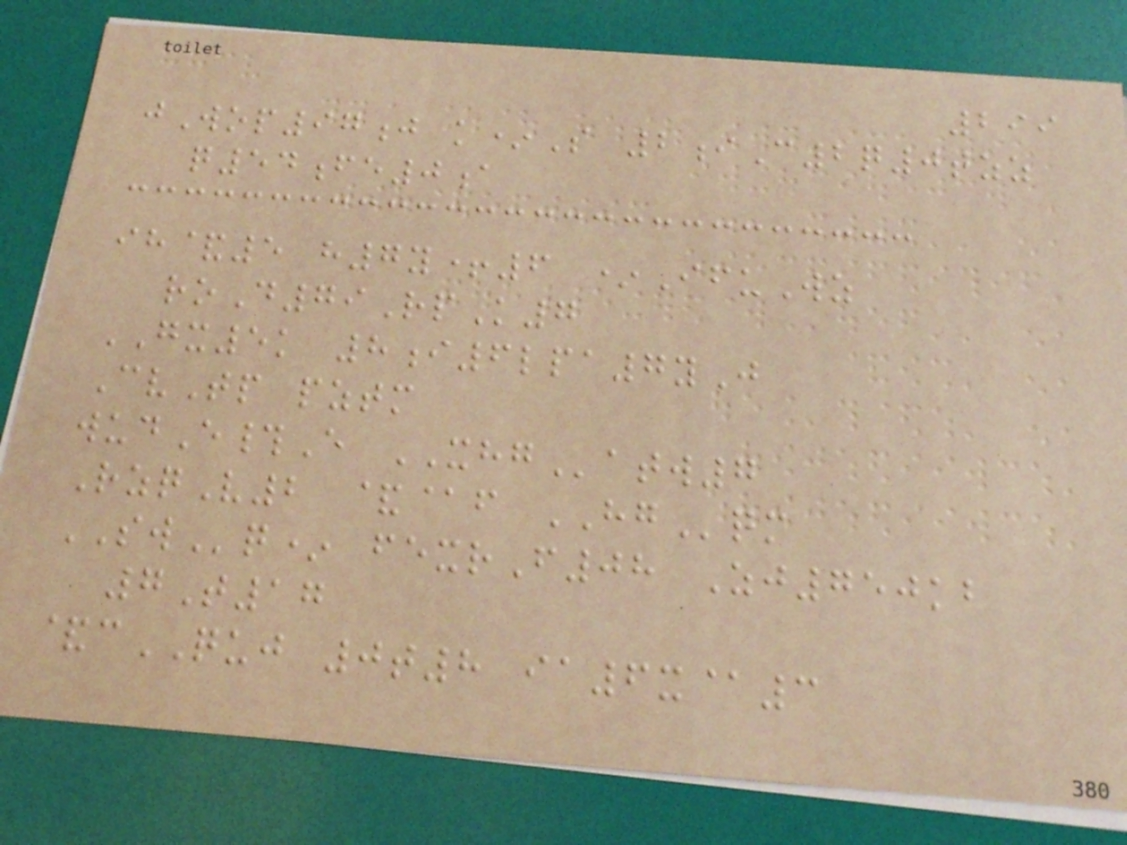299
jWop97j k*S 2iC2q0tzz
q54fe0a
ih&5 h7y+6 *IfuWz
roD79RpK7
GX5k 8i6lpa7yJ
CvTp pztm
wudE#E XHGatw7
RzqV2 &@f HGqm
SWq* fexrF08 Zj750kb
7T17
&cQUJ 0t8 ia6x@3
